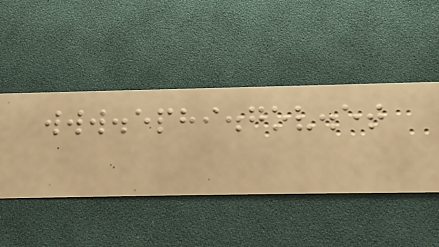www.ephi.gov.et
